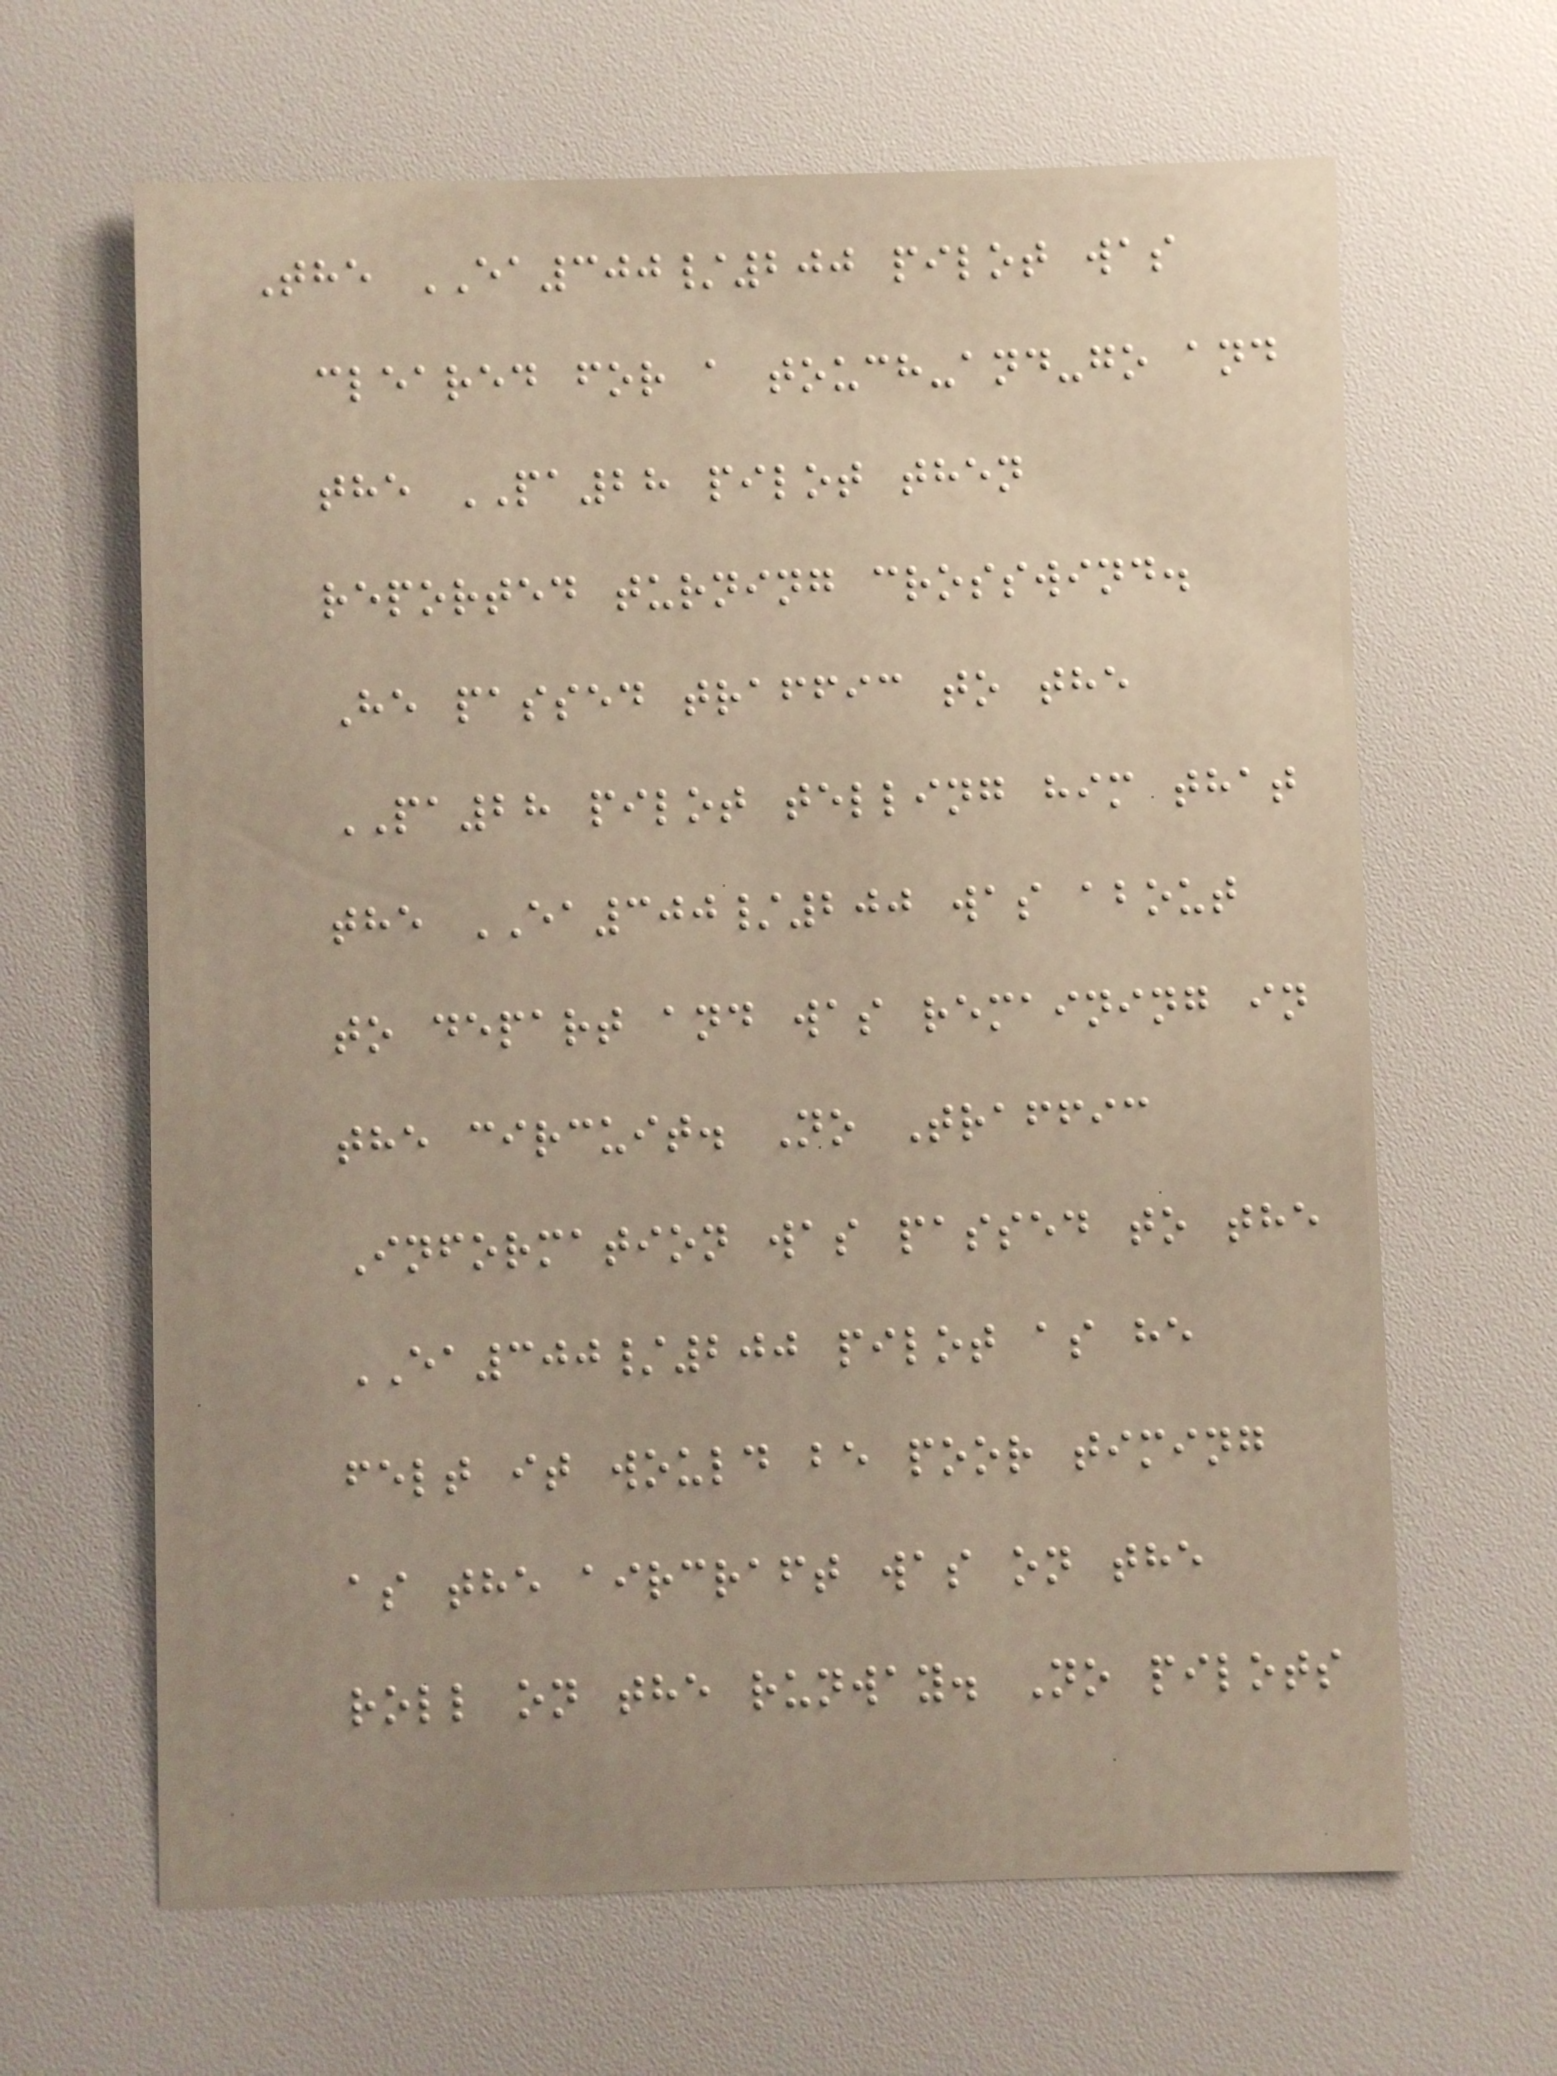The EA300/200 pilot was
cleared for a touch-and-go and
the PA28 pilot then
reported turning crosswind.
He passed traffic to the
PA28 pilot telling him that
the EA300/200 was about
to depart and was remaining in
the circuit. No Traffic
Information was passed to the
EA300/200 pilot as he
felt it would be poor timing
as the aircraft was on the
roll on the runway. No pilots
